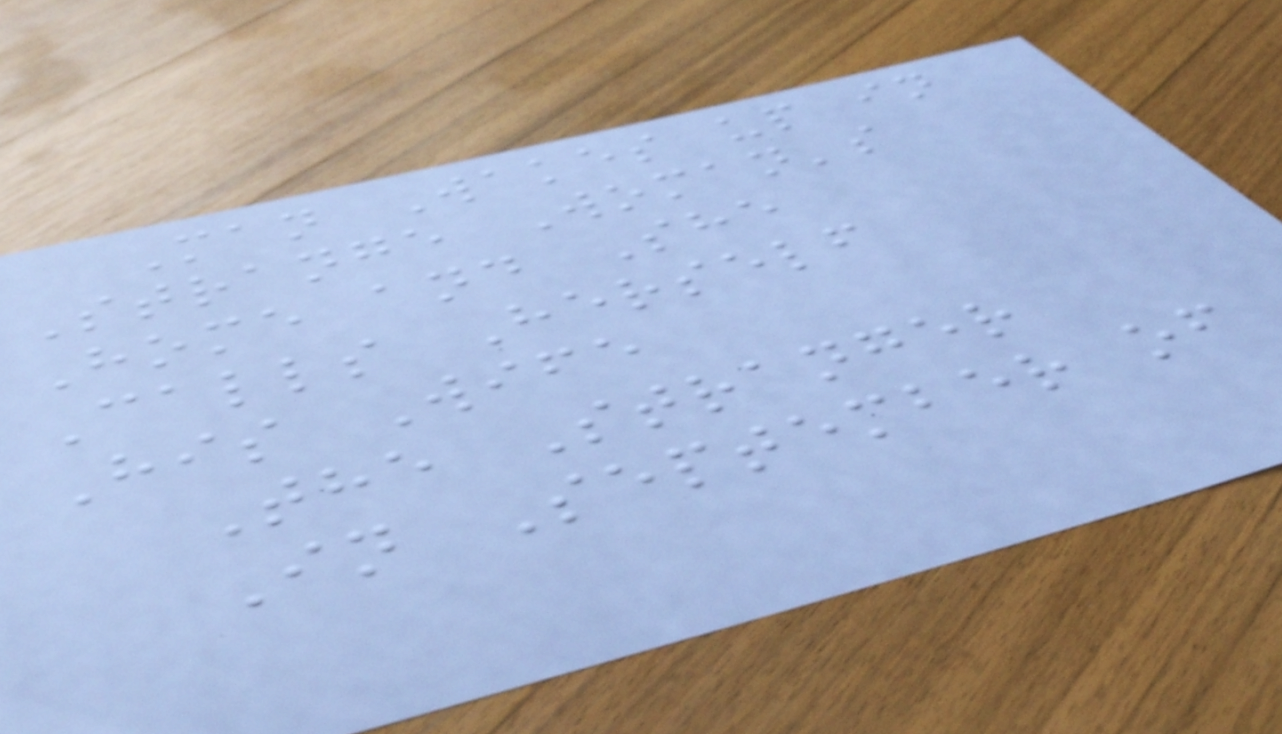Man Wakes up in
Strange Woman's
Home and She
Calls Herself
His Wife
The Stranger
In September of
